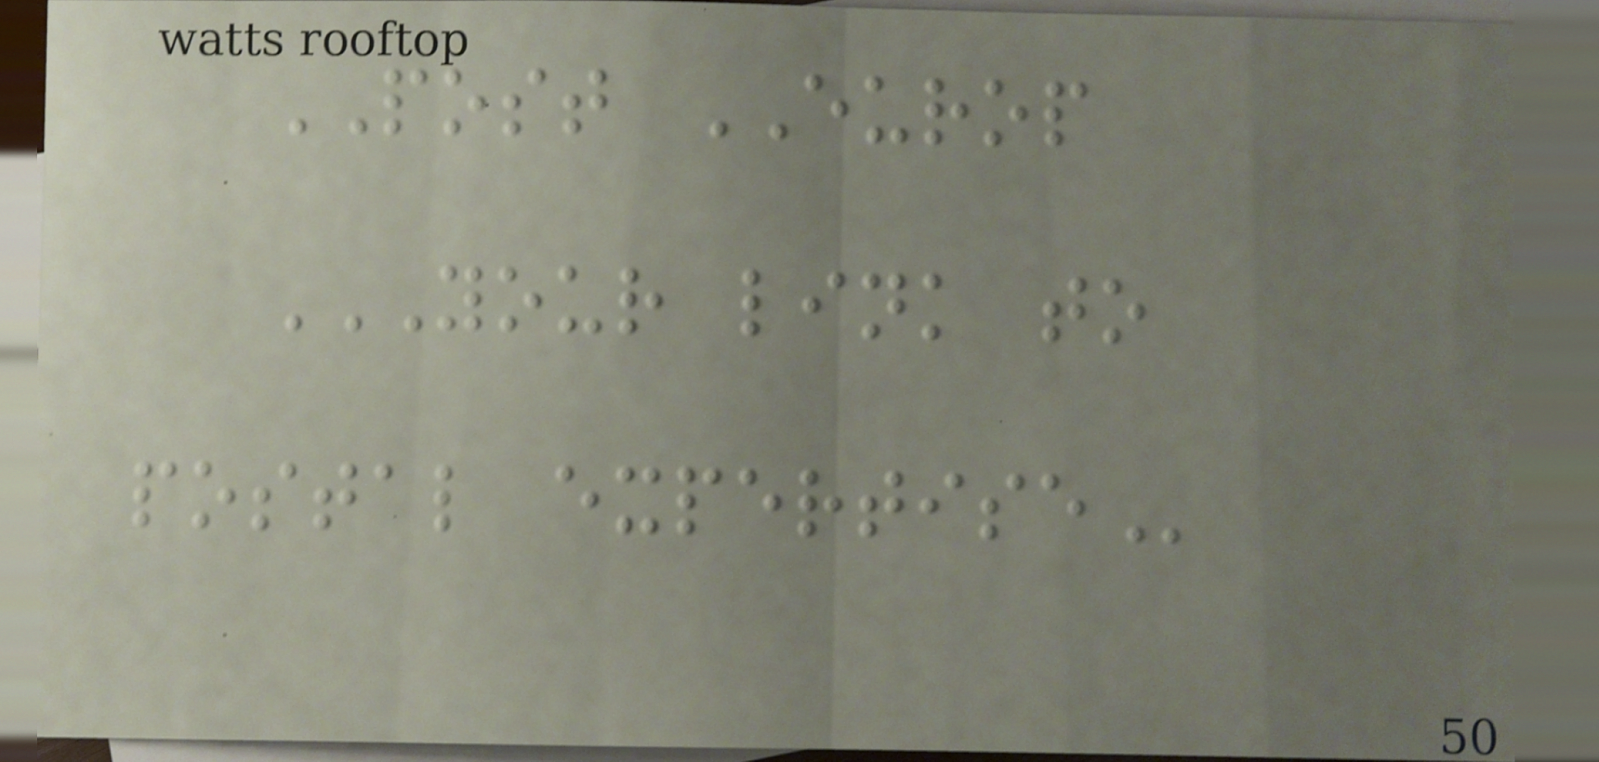POST EUROP
YOUR LINK TO
POSTAL EXPERTISE
